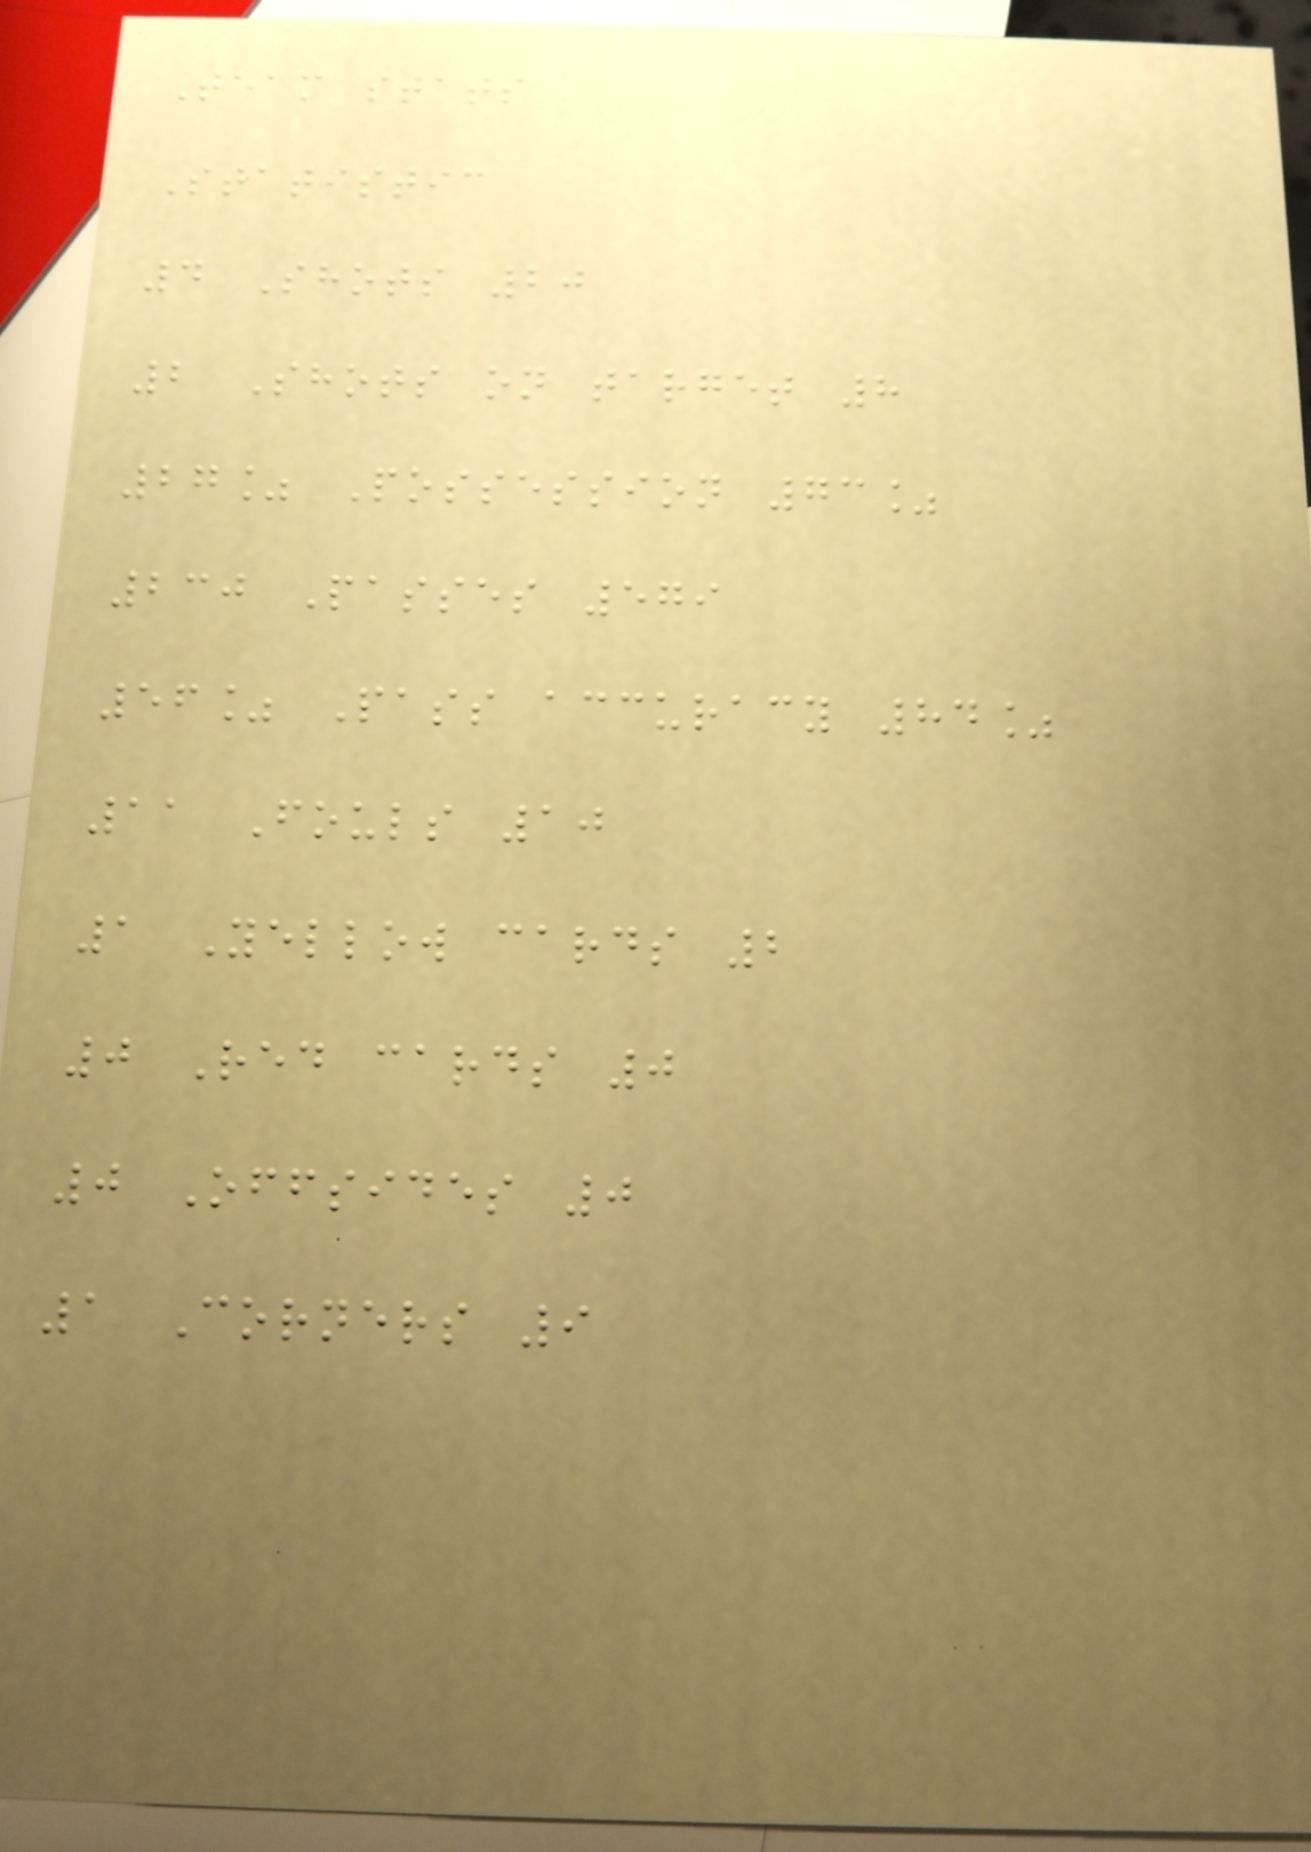Team stats
Statistic
4 Shots 20
2 Shots on target 8
27% Possession 73%
230 Passes 579
56% Pass accuracy 84%
11 Fouls 10
1 Yellow cards 2
0 Red cards 0
0 Offsides 0
1 Corners 9
